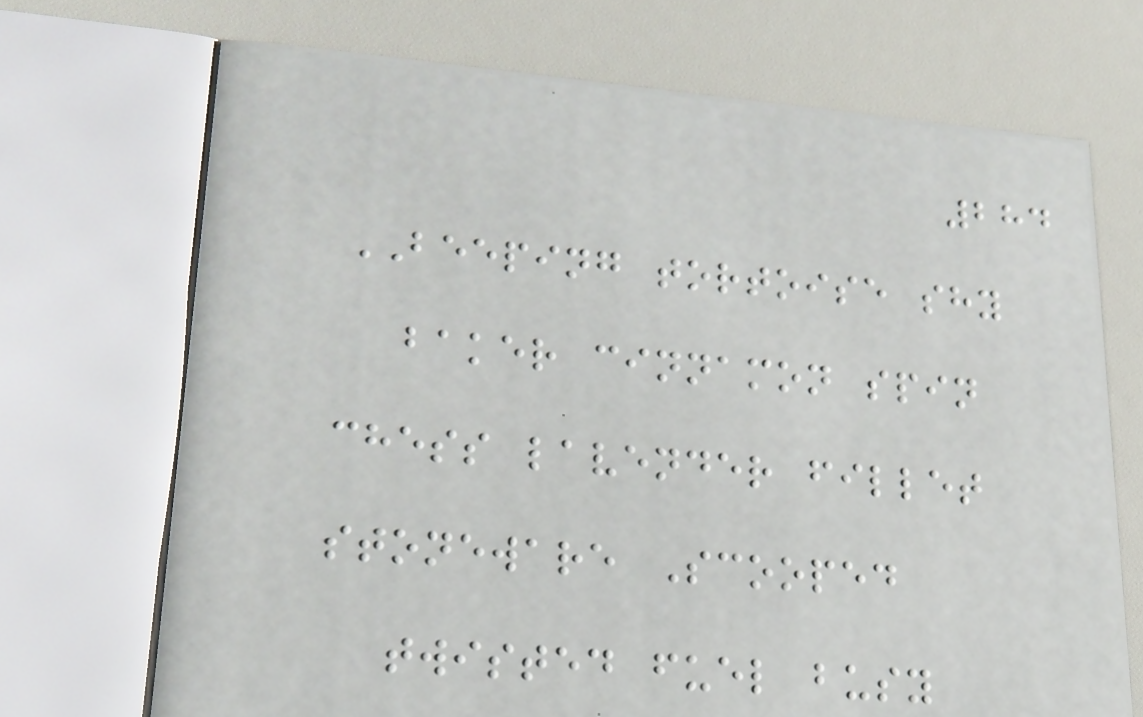284
BEEPING tortoise shy
baker cinnamon spin
chess lavender fillet
stoneware Scooped
twisted fuel busy
